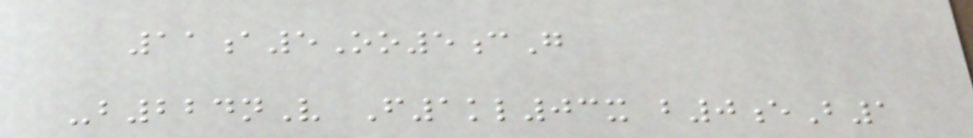11a5Oo5cG
-b224nV F1kl03x b0eB1
